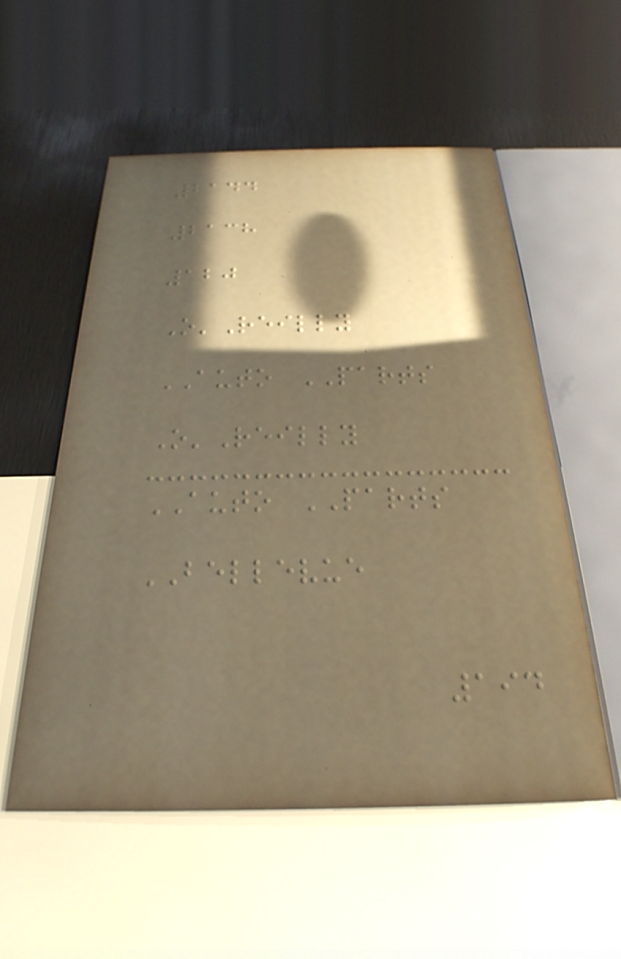2144
2138
120
O'Reilly
AUTO PARTS
O'Reilly
AUTO PARTS
BELLEVUE
194
